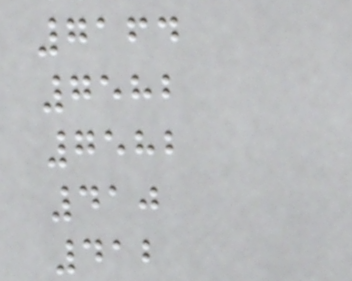7164
7582
7582
410
412
